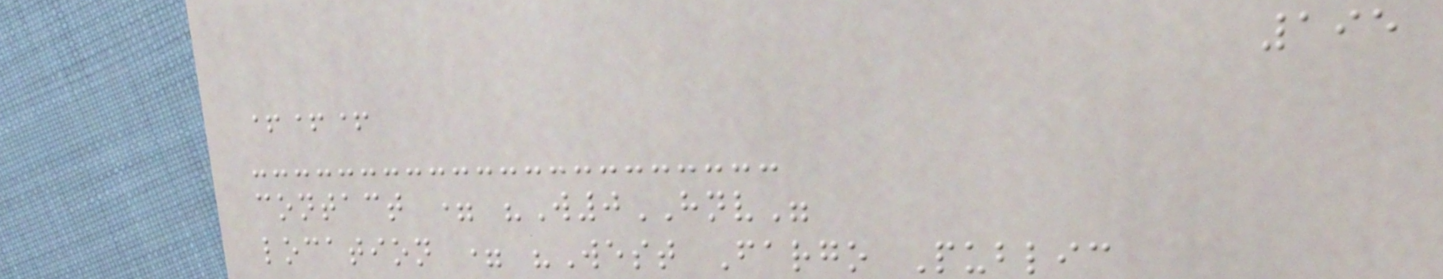195
+++
contact = "W0HNV"
location = "West Fargo Public
